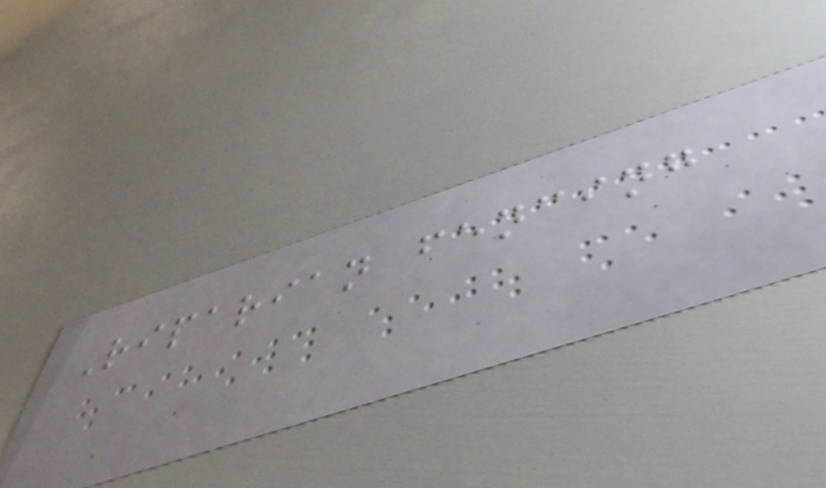Riparian fencing
